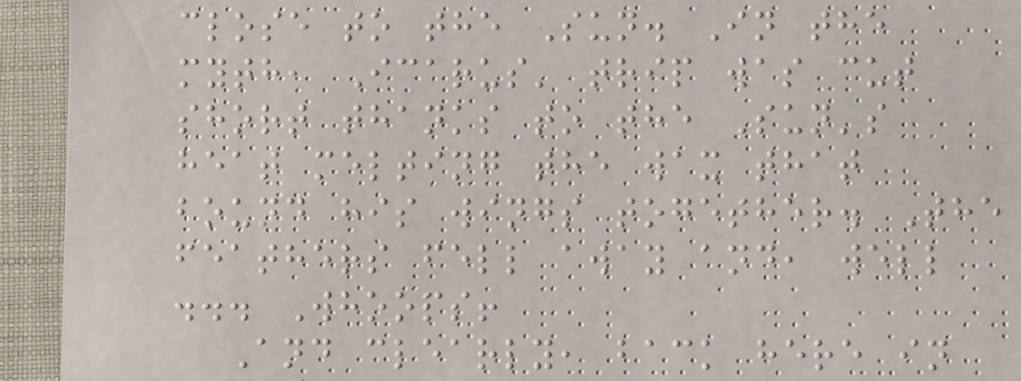close to the Sun. In the
myth, Icarus' trip was cut
short thanks to the Sun's
heat melting the wax that
bound his wings together. The
feathers fell away and, well
... Whoops!
And clearly, back here in
